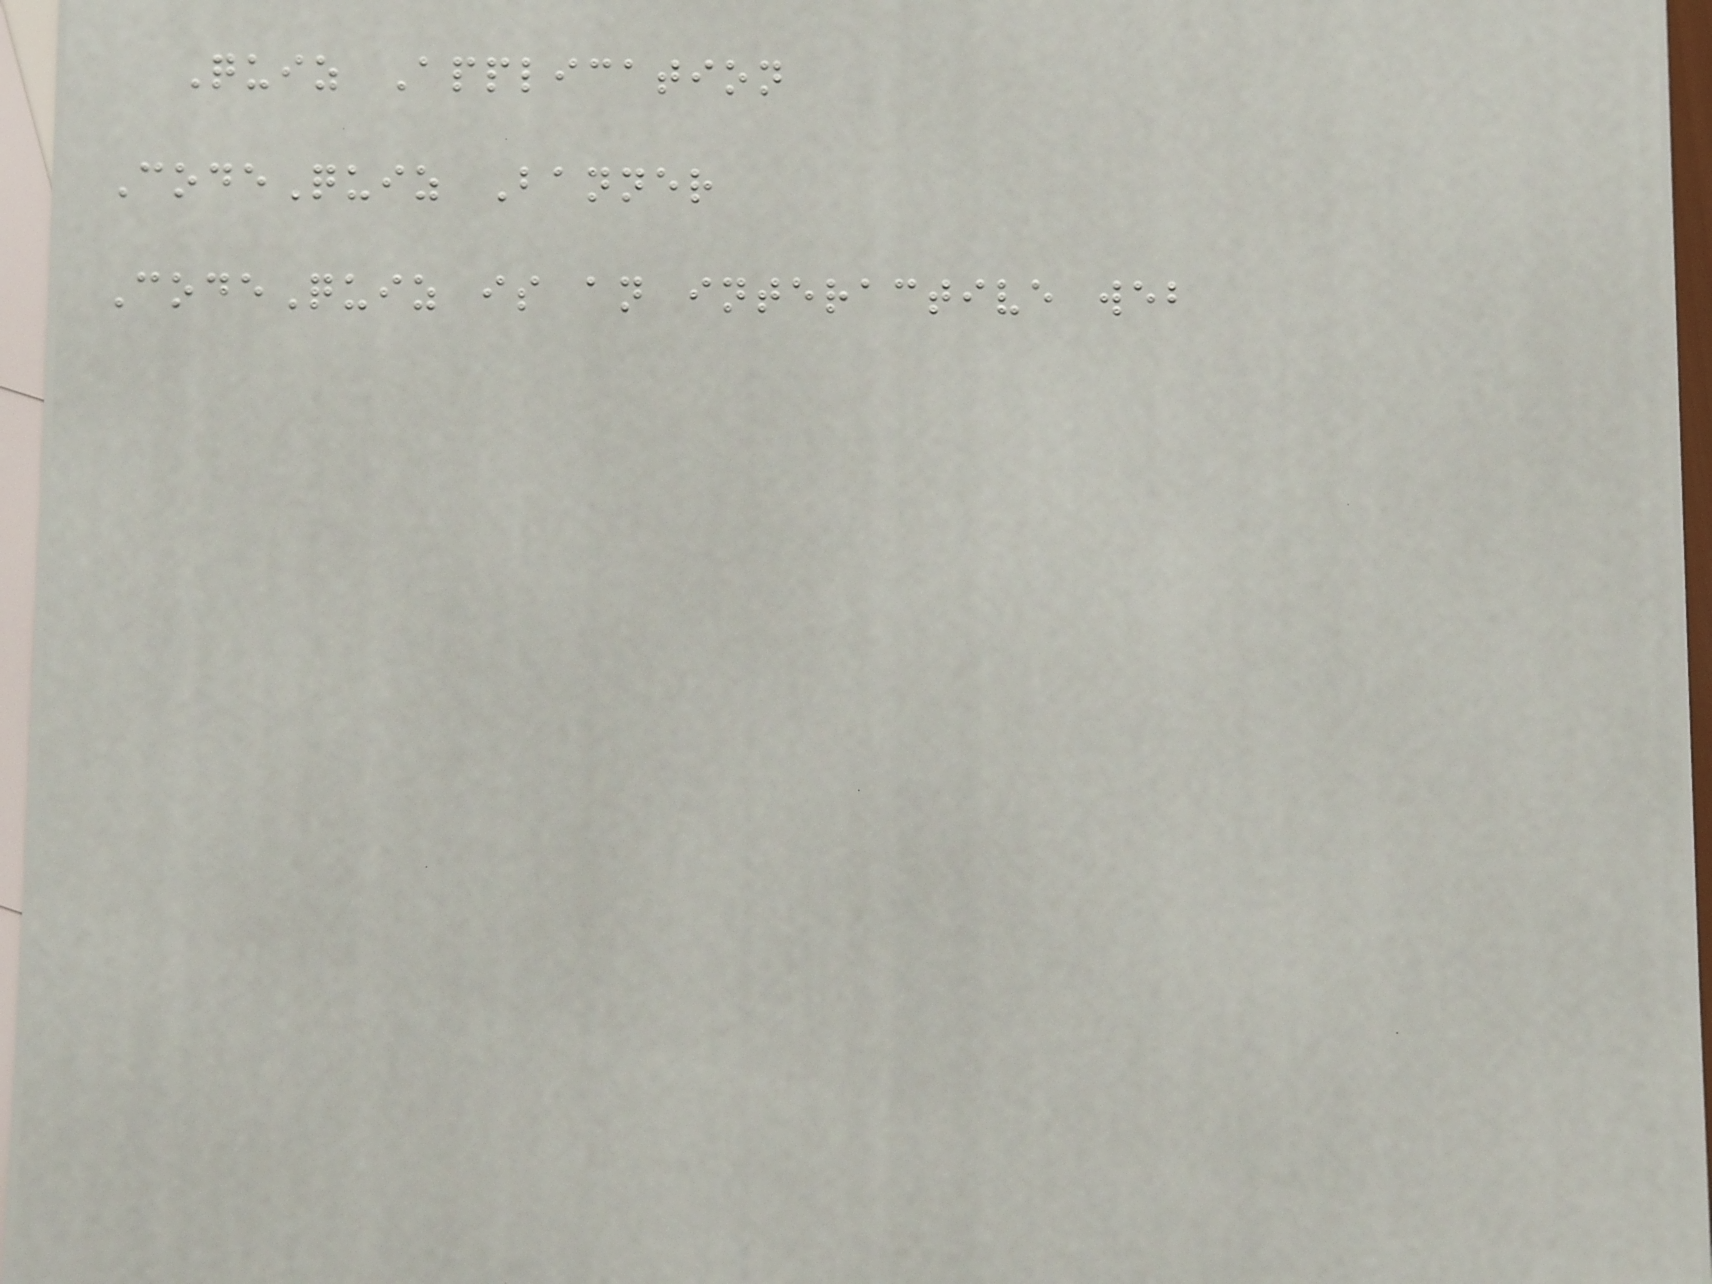Quiz Application
CodeQuiz Banner
CodeQuiz is an interactive web
